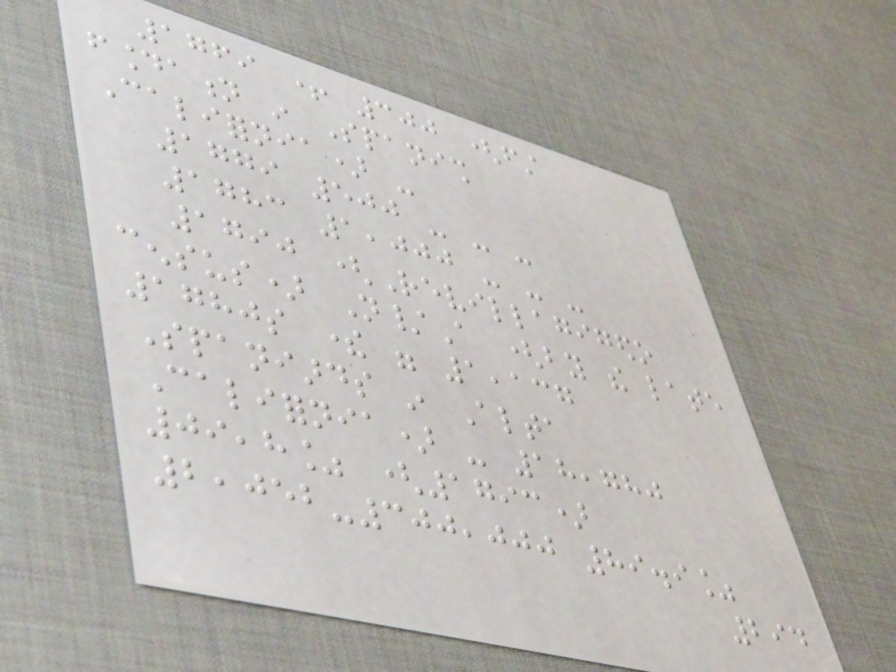1769 + 300 (first
foundation in Spanish
California) -
1779 500 - - -
1783 1,000 - - -
1790 (Revillagigedo
census) N/A (by the late
1780s there were 1,137
Spaniards in Alta
California) - 18,780
09,8% (1793)
2,052-300,000 89.9%
294
